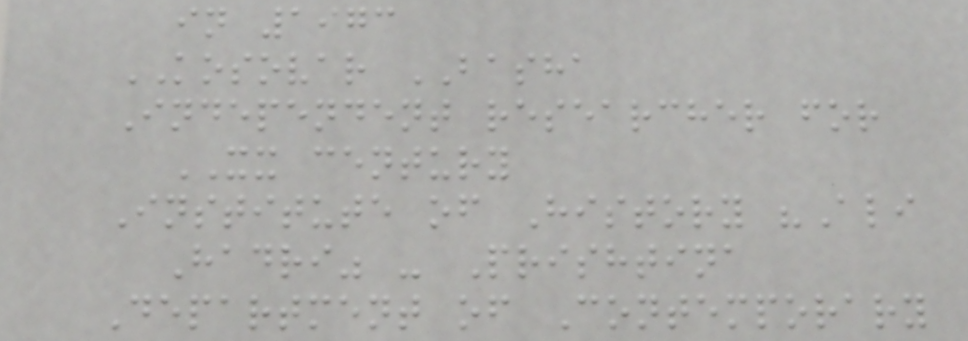in 1973
KOSOVAR BASHA
Independent researcher for
XX century
Institute of History "Ali
Hadri" - Prishtina
Department of Contemporary
